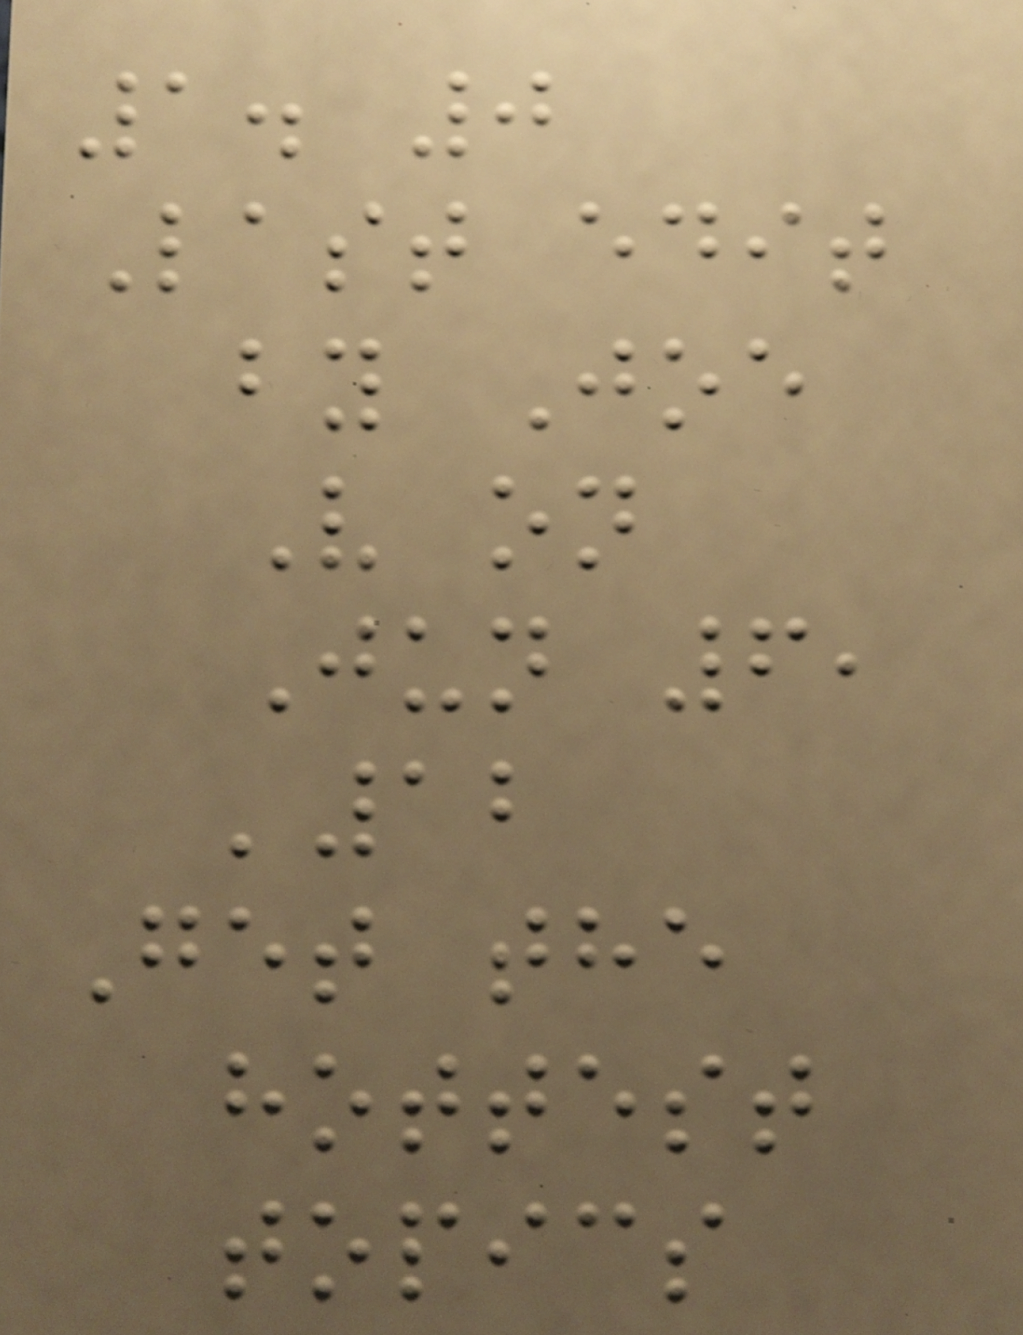1. 0
Last edit
by Joe
V on
Jun 6,
'12
Get the
hottest
topics
